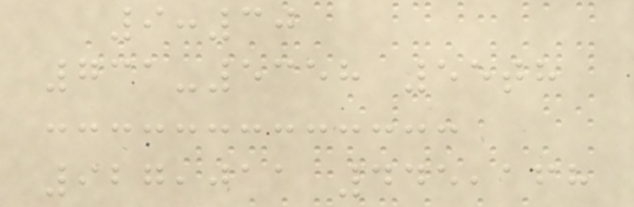9:30
731-5358 55th
927,011 445,168
